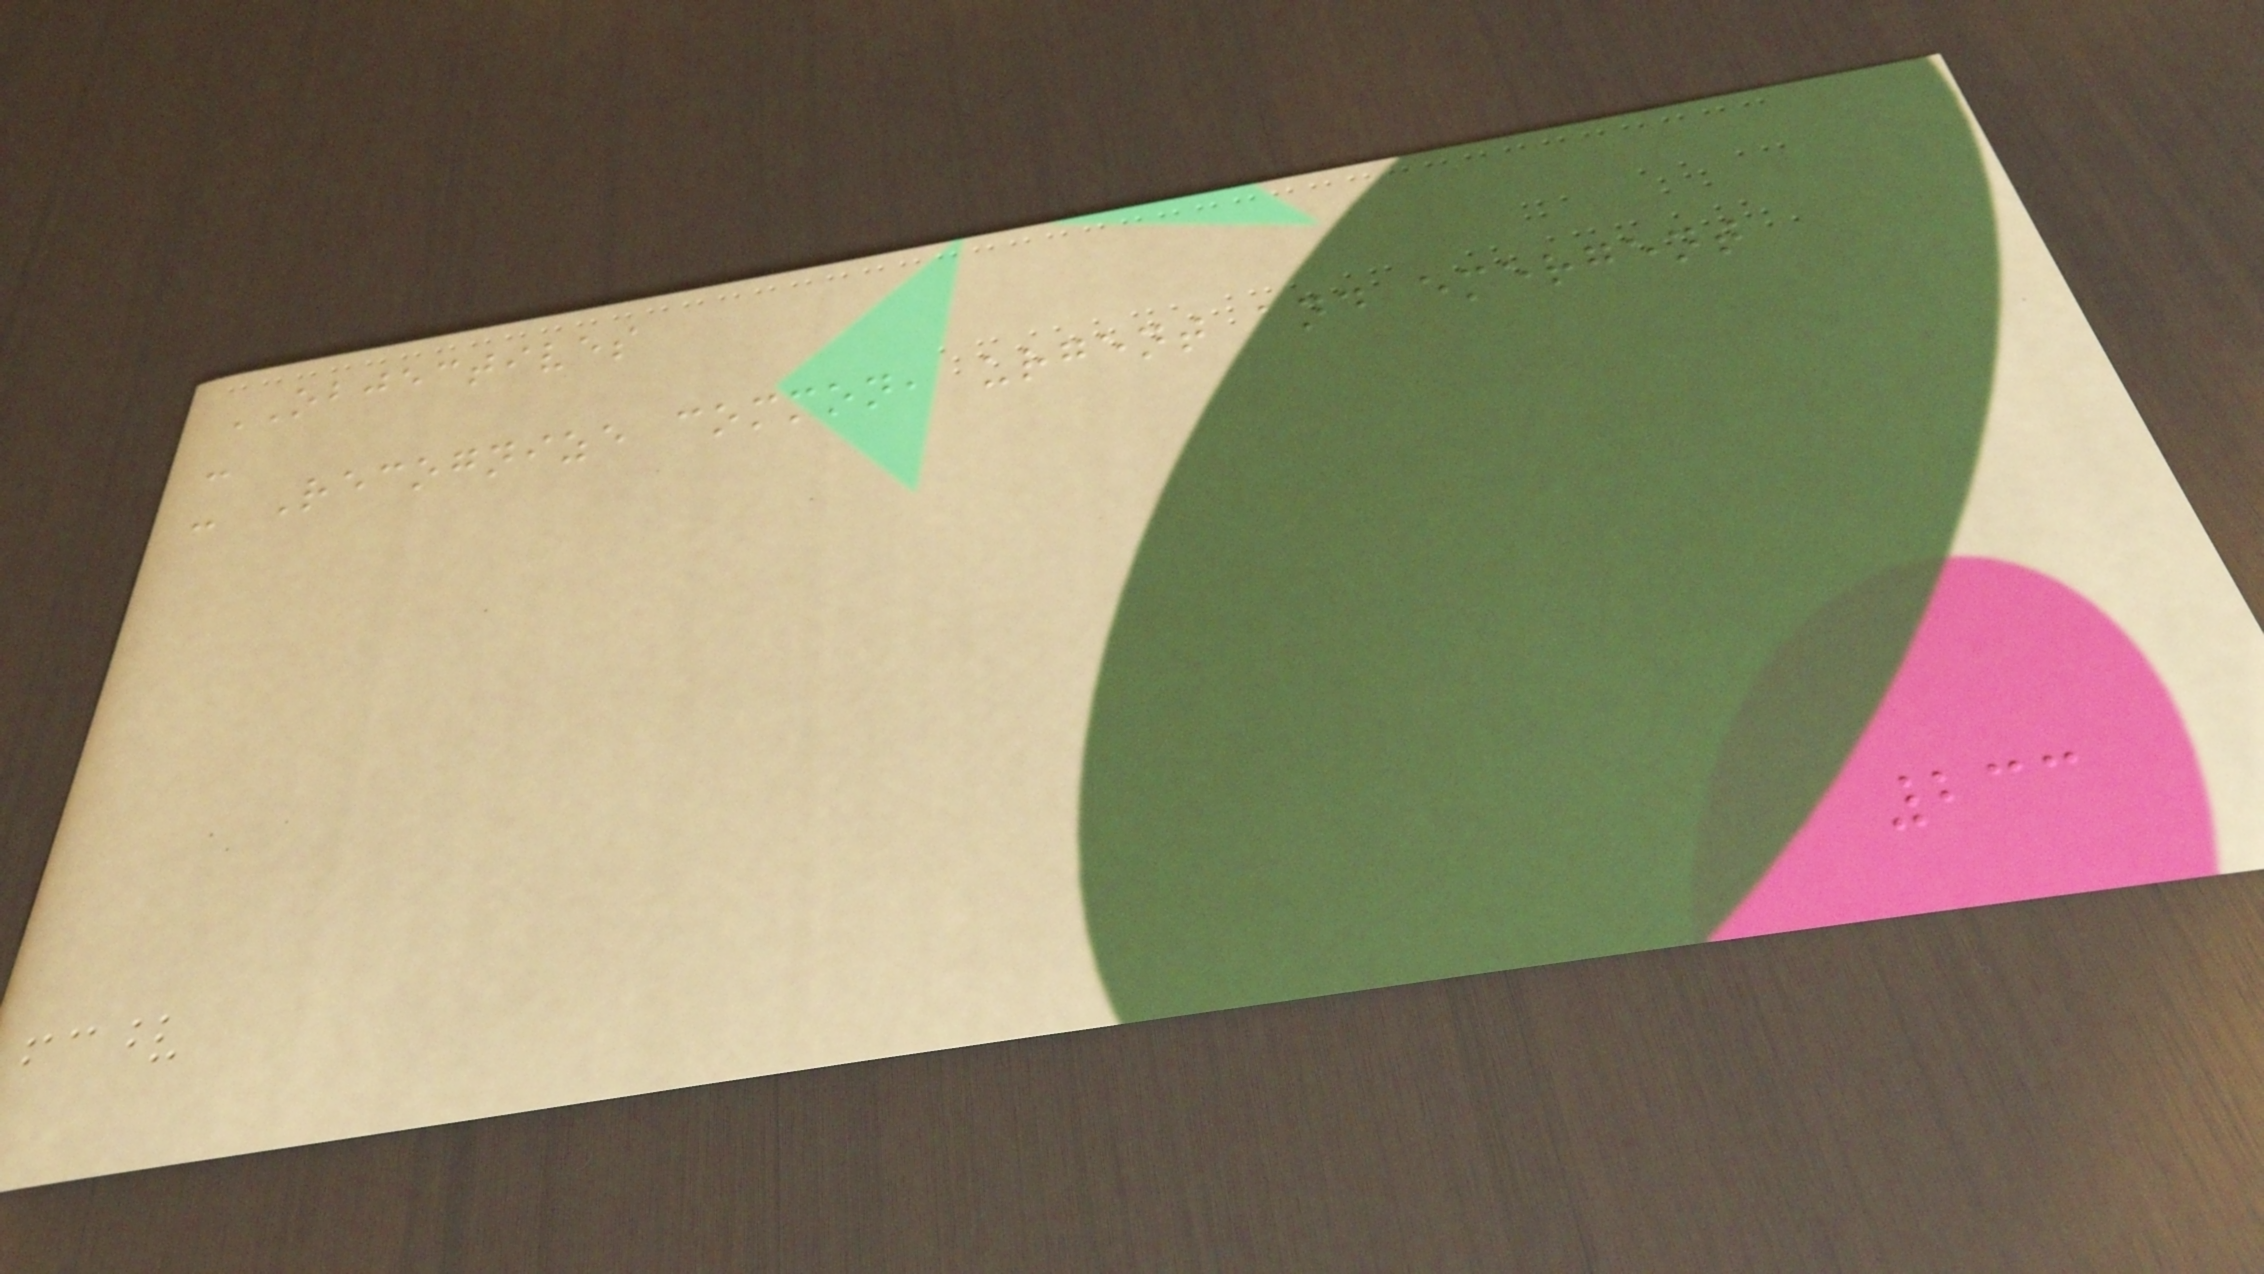OBJECTIVES
-
- Recognize common, urgent and emergent
233
